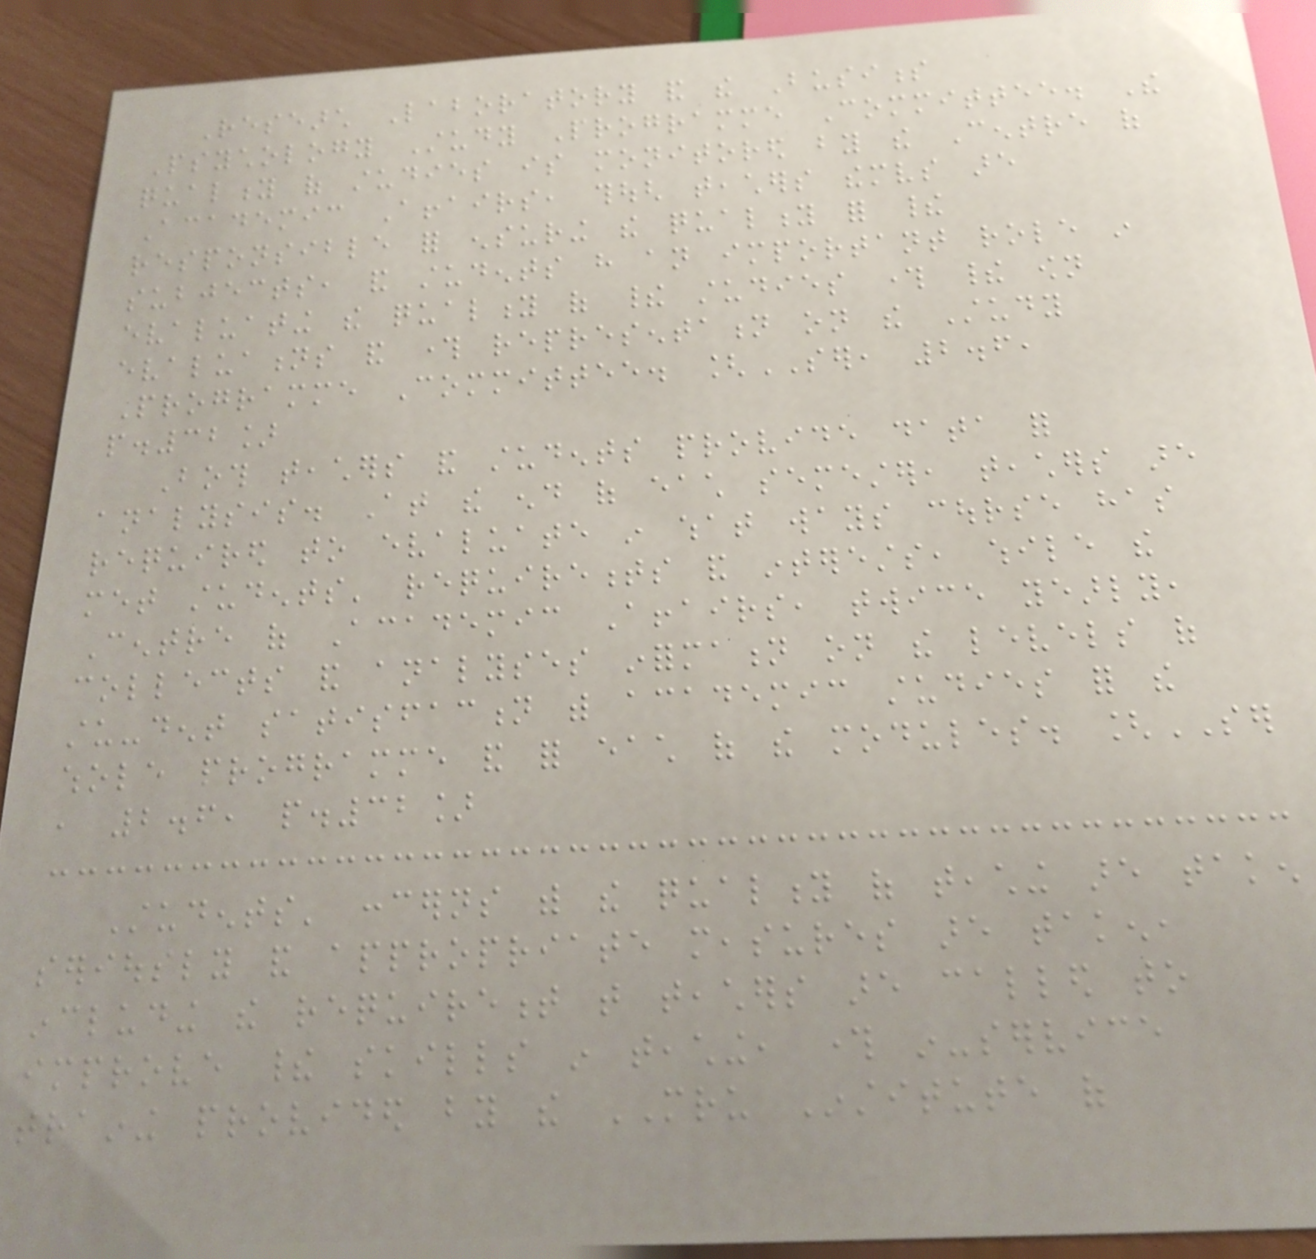Research Laboratory and the Business
Psychology Study Programme Committee. The
quality of studies is monitored by the Centre of
Academic Affairs, though teachers themselves are
responsible for ensuring the quality for their
subjects, and students have an important role in
evaluating the quality of their studies through their own
evaluations and through representation on the Study
Programme Committee. [SER, 2.6,
p.32]
Both teachers and students provide data for
analysis. At the end of each semester, teachers are
required to evaluate in what ways course has
met students' requirements and interests, while the
Centre of Academic Affairs, twice yearly,
collects and analyses information on the levels of
stu-dent satisfaction with academic studies for the
whole programme and for each of the modules. [SER
, 2.6, p.32]
Students' concerns with the quality of teaching are taken
seriously and appropriate measures are taken,
including the requirement that teachers are called to
improve their skills in teaching, through in-service
training provided by the MRU Institute of
